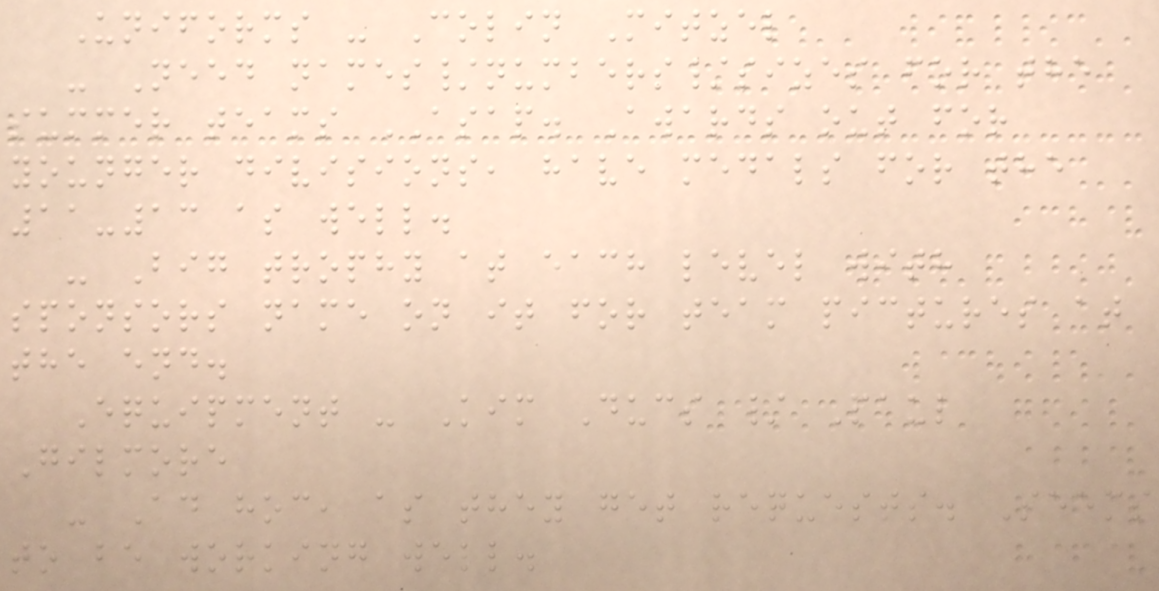Uniforms - Colin Mitzel
- Need names/numbers/sizes for the
summer teams ASAP. Awards out for
younger divisions, have medals for the
11-13 as well.
- Big trophy at each level with
sponsors name on it for team pictures at
the end.
Equipment - Kim Ducs / Paul
Gilmore
- Ad hoc, as they get requests. Seems
to be working well.
